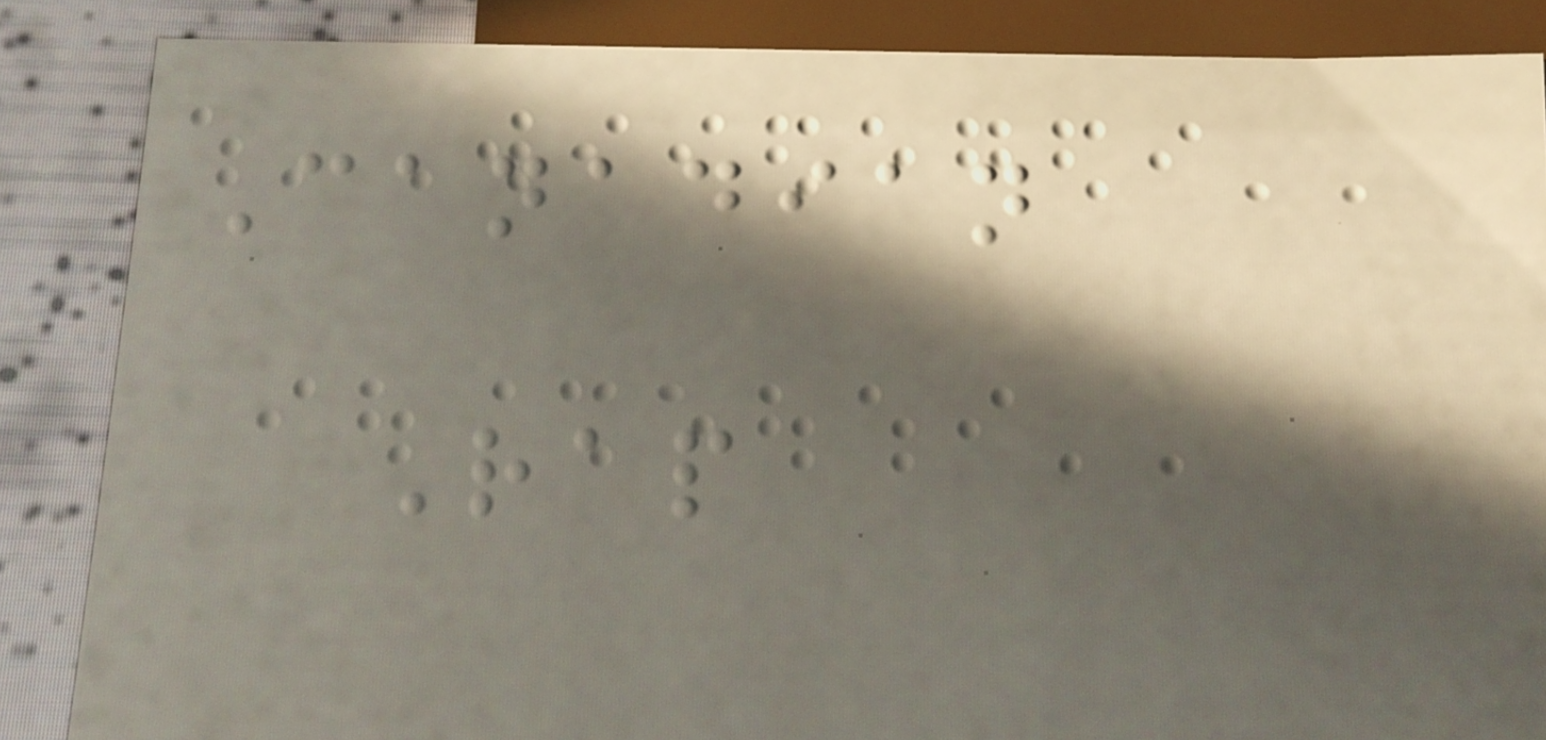Canadian
Rap
